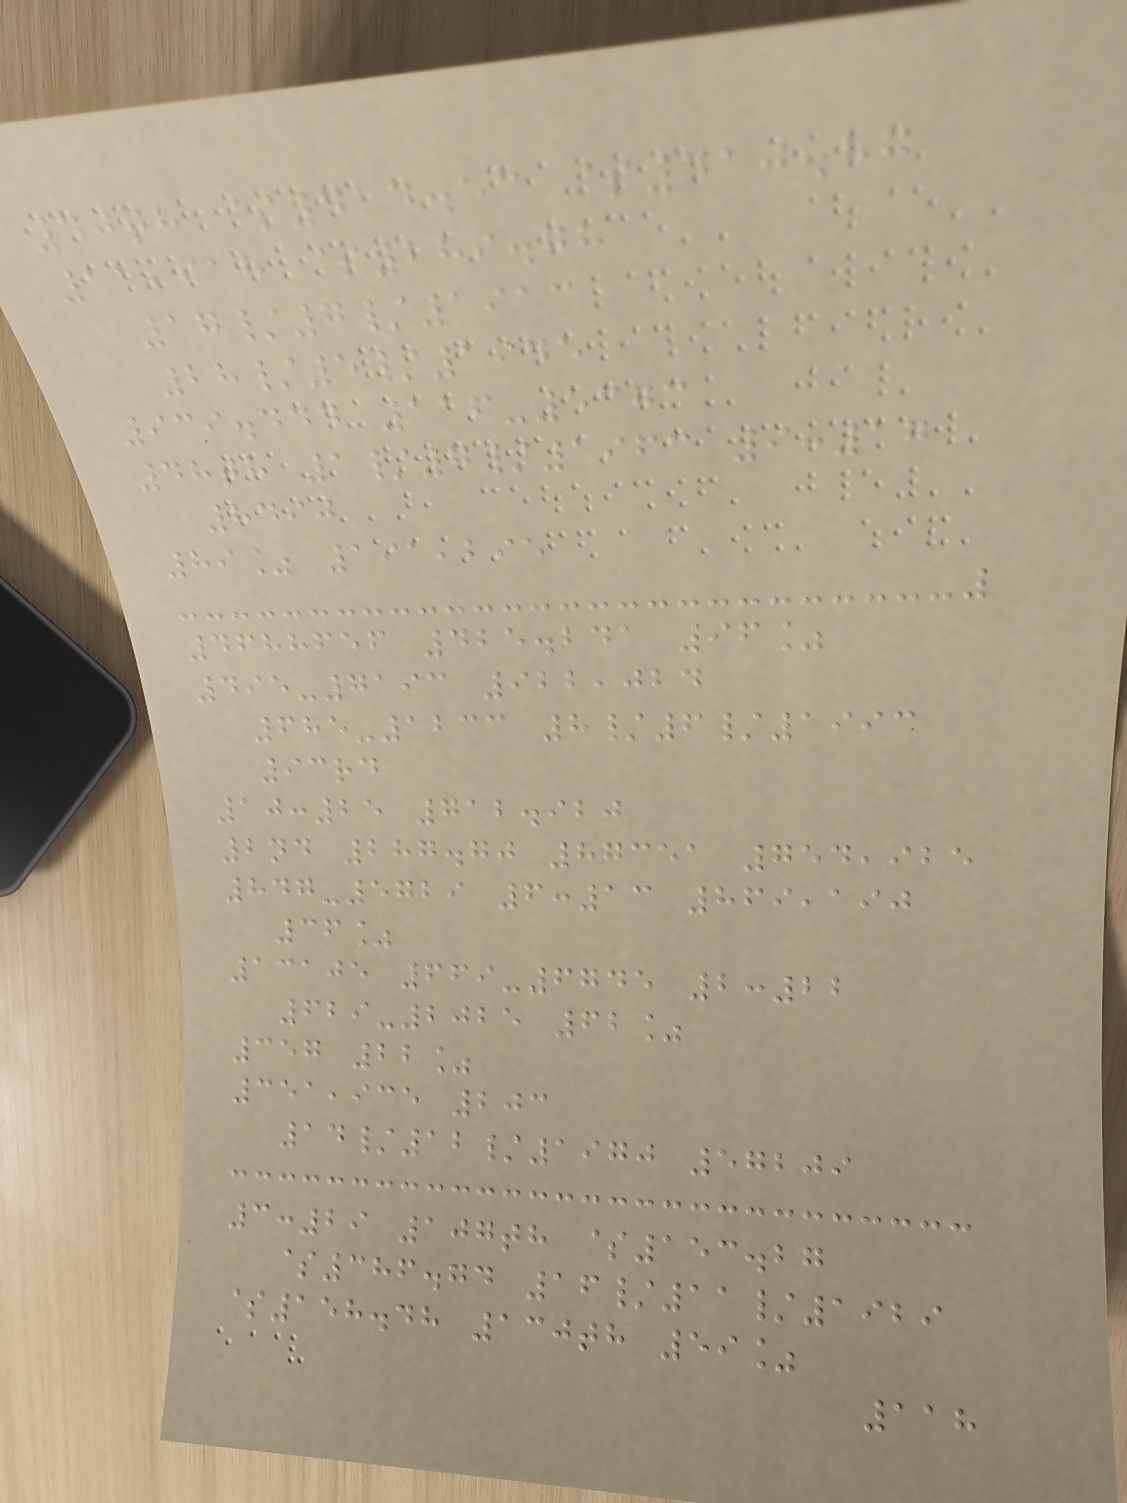40th $414.53 $410.87
11,918 $289.78
17/7/1913
28/5/1945
939.444 116-5373
48th 1/7/1963 9:17
8490
89% 191,295
4688656 425.241 96%
495-7193 922,024
685-1233 8/6/1993
93rd
10:25 712.920
2nd 287.70 87351 754,925
847-5729 6:13 869,190
36%
13105 669-6745 2:22
629-2025 62%
357 22%
351,935 203
14/12/1970 57209
3:29 107th $153.27
$386.74 16/11/1929
$158.48 130th 59%
118
